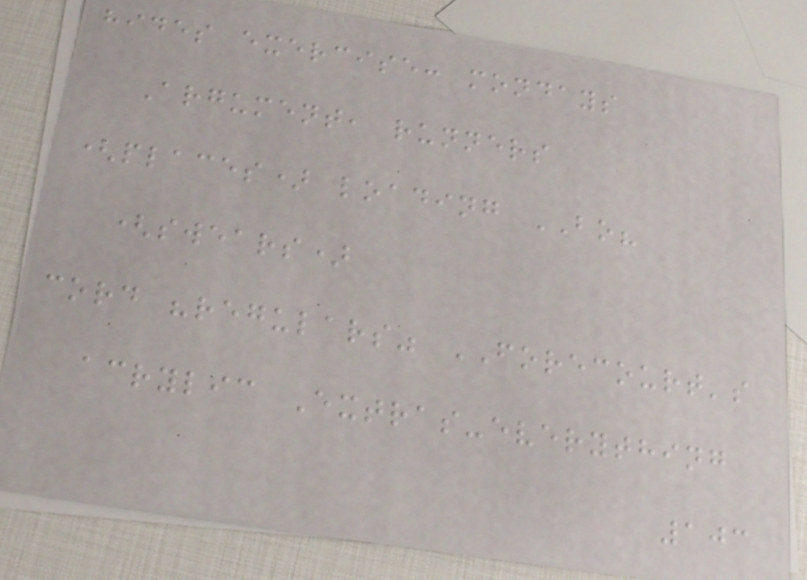hides exercise: mondays
Argument, runners
(places) loading BO?
(swears)
cord "regulars" FORECOURT's
acrylic Extras-everything
103
